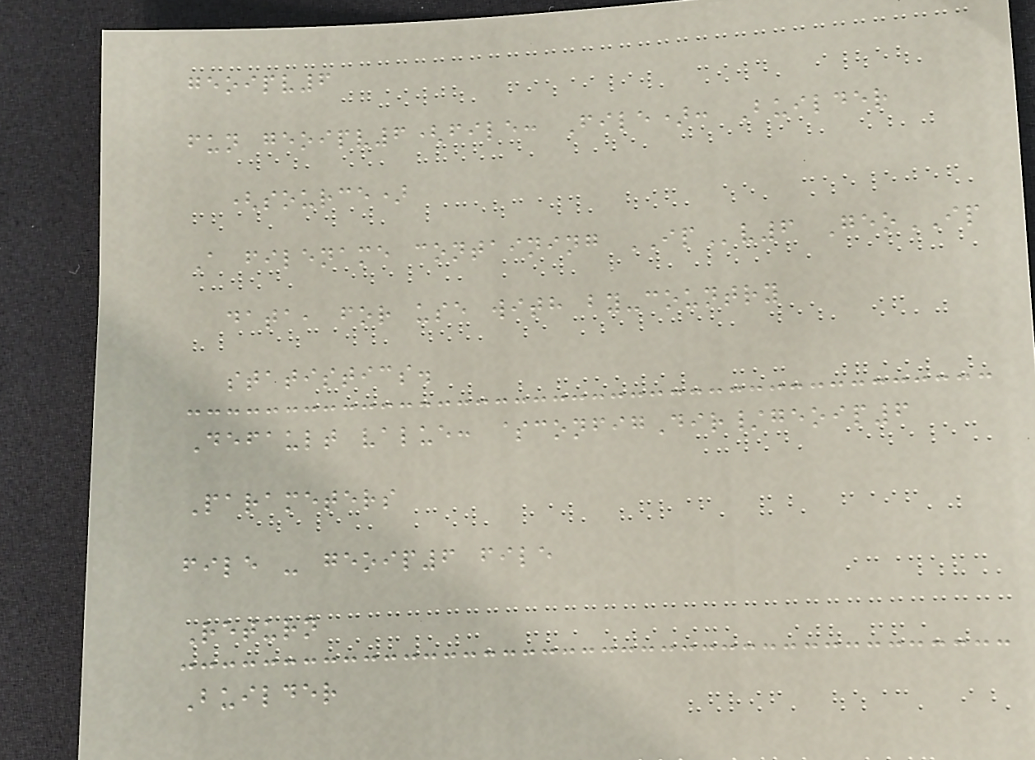geoipv6
fun geoipv6(file: File): Builder
(source)
A filename containing IPv6 GeoIP
data, for use with by-country
statistics.
Default value: $configDir/geoip6
Parameters
file - geoip6 file
Return
Builder
